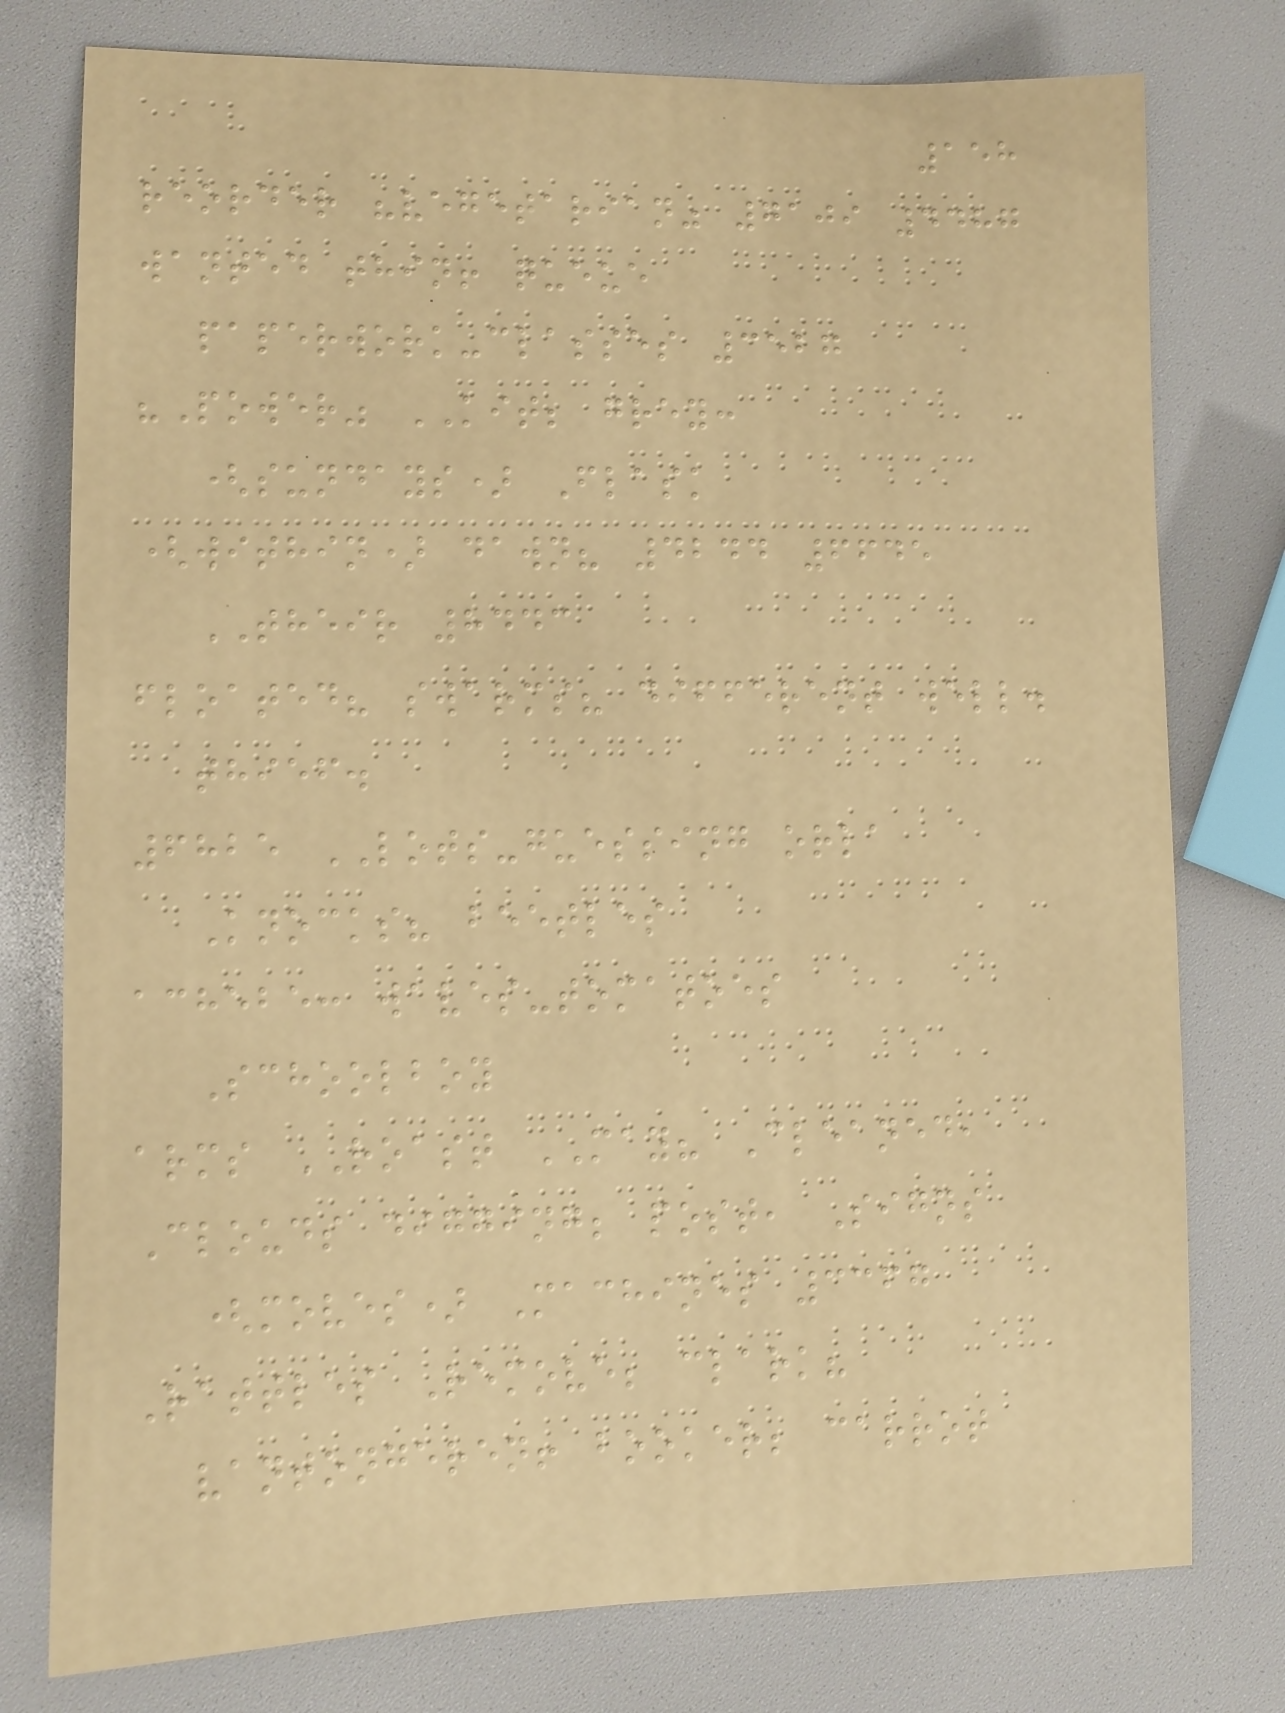158
reorder "vegetarian" 7109 4487
wanted thin! queue
paperwork-classes 3527
"Power" KIT; grey:
(sundays) Flask
(within) dawn? 4244 6645
THEIR 8443
floated? swarms? different well.
thief.
6825 LOTS-guessing orla
Knocks? beetles
achebe: waves-tomatoes
Schoolboy
arms ROAST MAY? Cleaned,
Clouds digging; post, Signs
(moves) Machines 3367
Rattles Remove; clark?
vantongeren! booker; carrot
